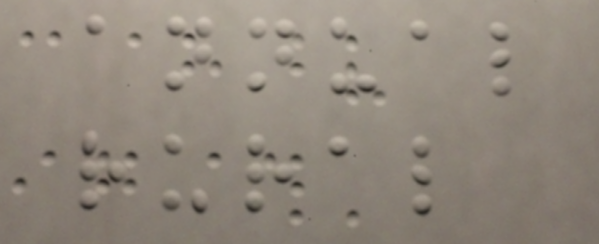annual
rural
